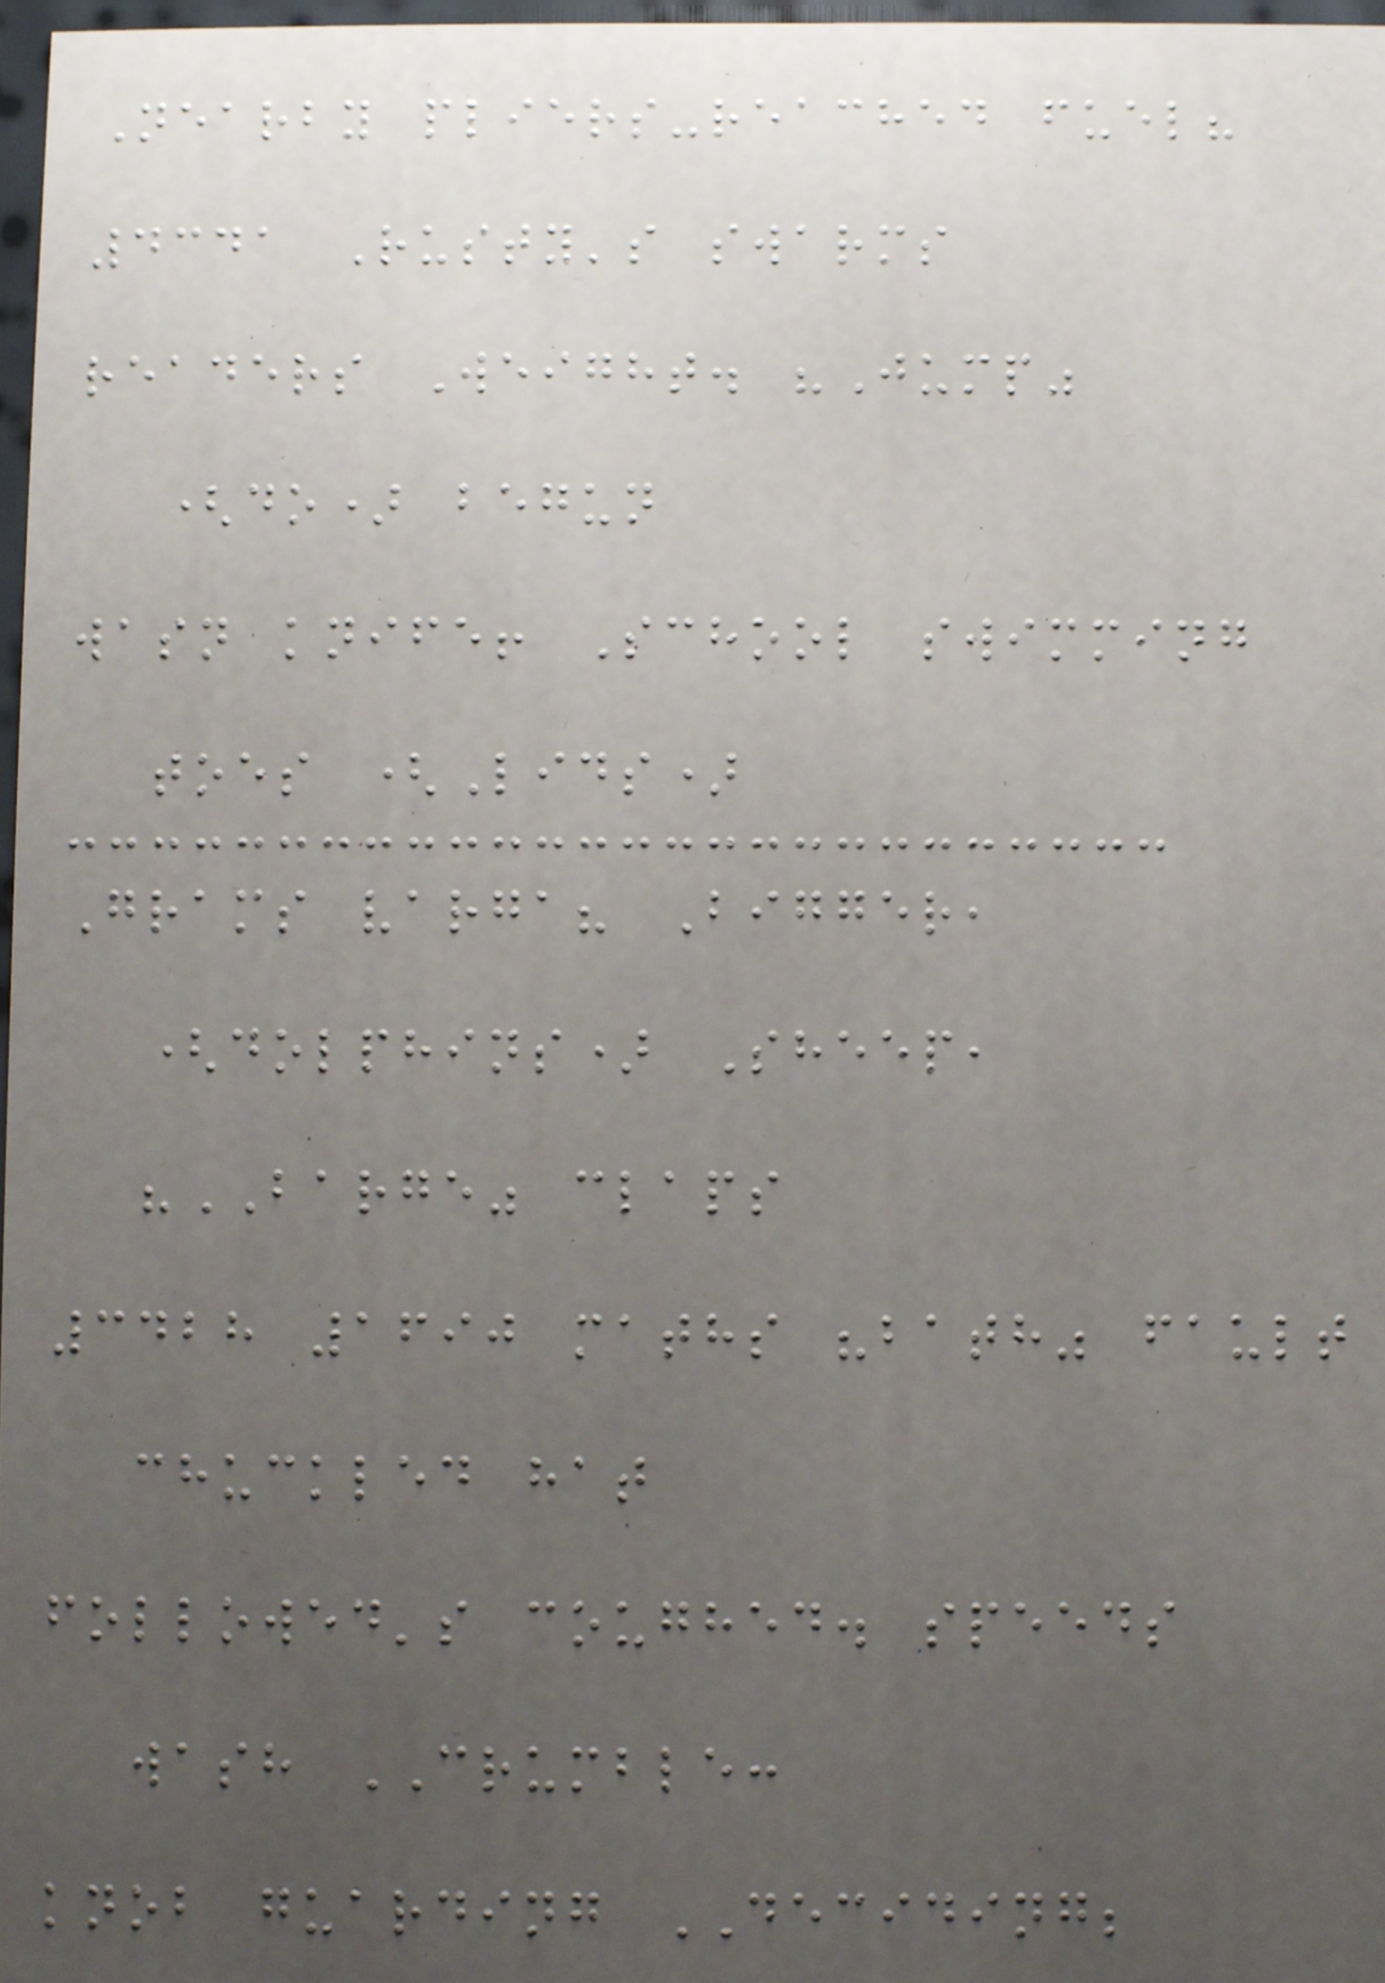Nearby pliers-reached fuel?
4341 Rusty's swarms
readers Weight. "Jump"
(do) begun
wasn knife! School swimming
toes (Lids)
Grams varga? Bigger,
(dolphins) Sheep,
"BARGE" claps
3428 1690 maths "bath" fault
chuckled hat
followed's coughed. speeds
wash CRUMBLE:
knob guarding DECIDING;
